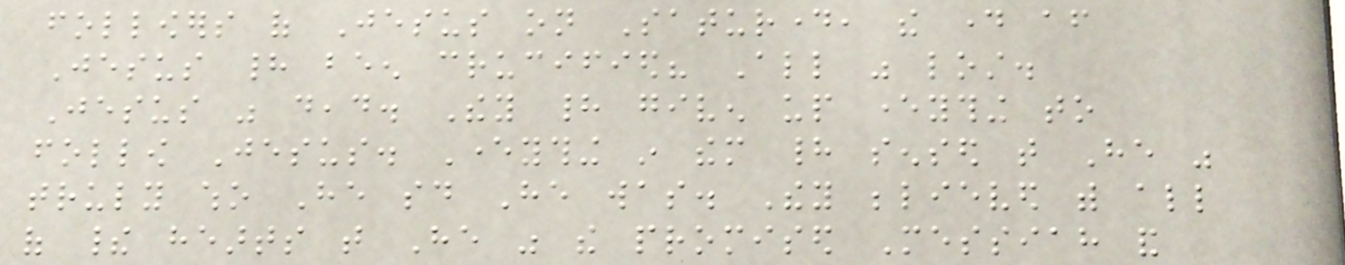followers of Jesus on Saturday, the day after
Jesus had been crucified? All was lost.
Jesus was dead. They had given up everything to
follow Jesus. Everything in them had sensed that He was
truly who He said He was. They believed with all
of their hearts that He was the promised Messiah and
